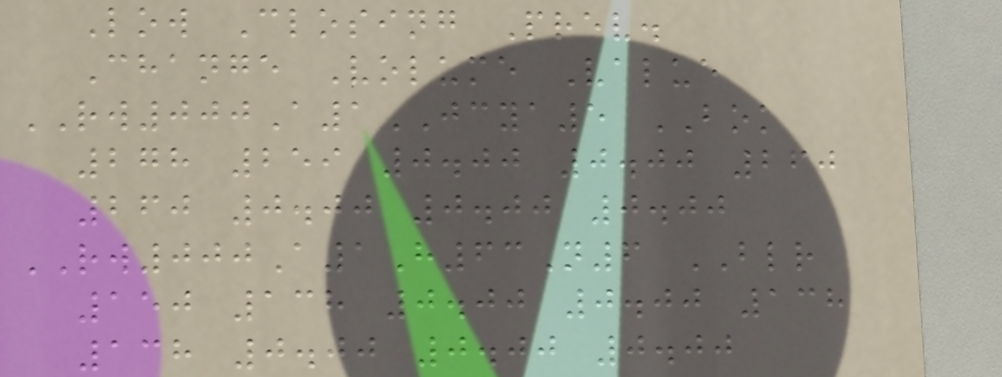Low Closing Prev.
Change Volume Value
RW000A1JCYA5 BOK
278 259 0.00 0.00 260
260 0.00 0.00 0.00
RW000A1H63N6 BLR
150 138 0.00 0.00 138
138 0.00 0.00 0.00
